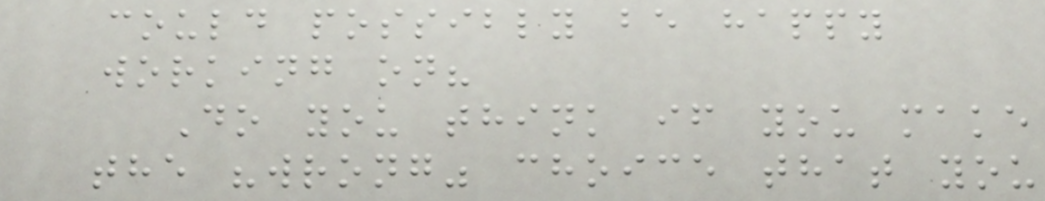could possibly be happy
working on?
Do you think if you make
the "wrong" choice that you
